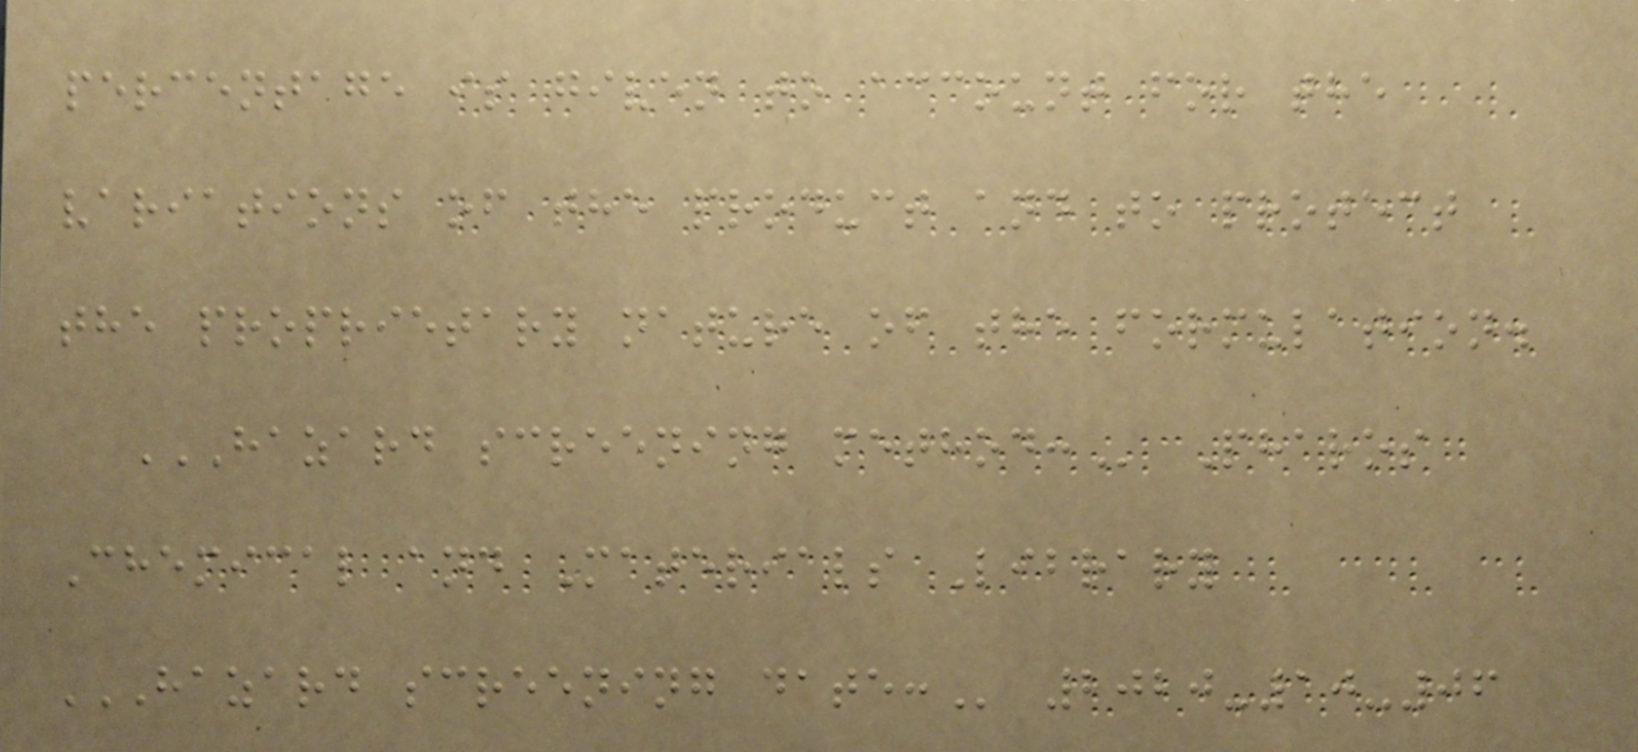percentage is given to account for the
variations of the product and to protect
the proprietary nature of the formulation.
HAZARD SCREENING METHOD: Pharos
Chemical and Materials Library
HAZARD SCREENING DATE: 2020-10-06
